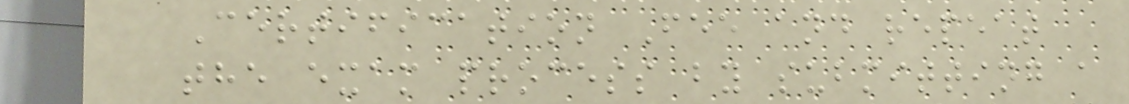Certification Fee and repeat
the exam process by submitting a
